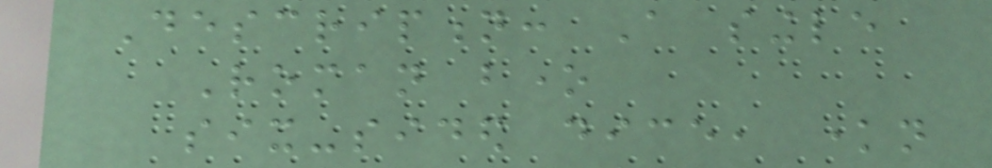Description: A single
Roman bone
six-sided dice, known
